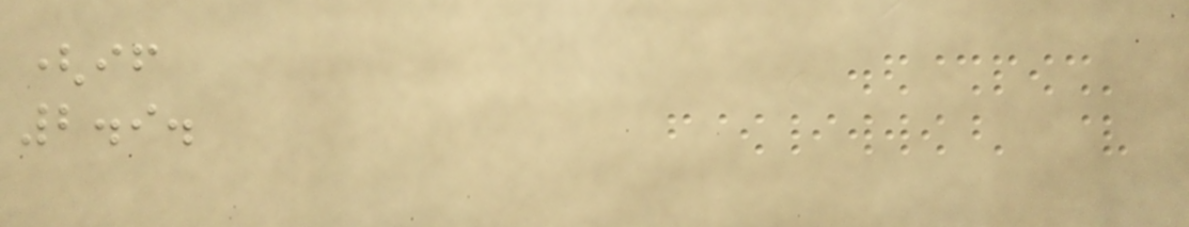(if
2.9.
